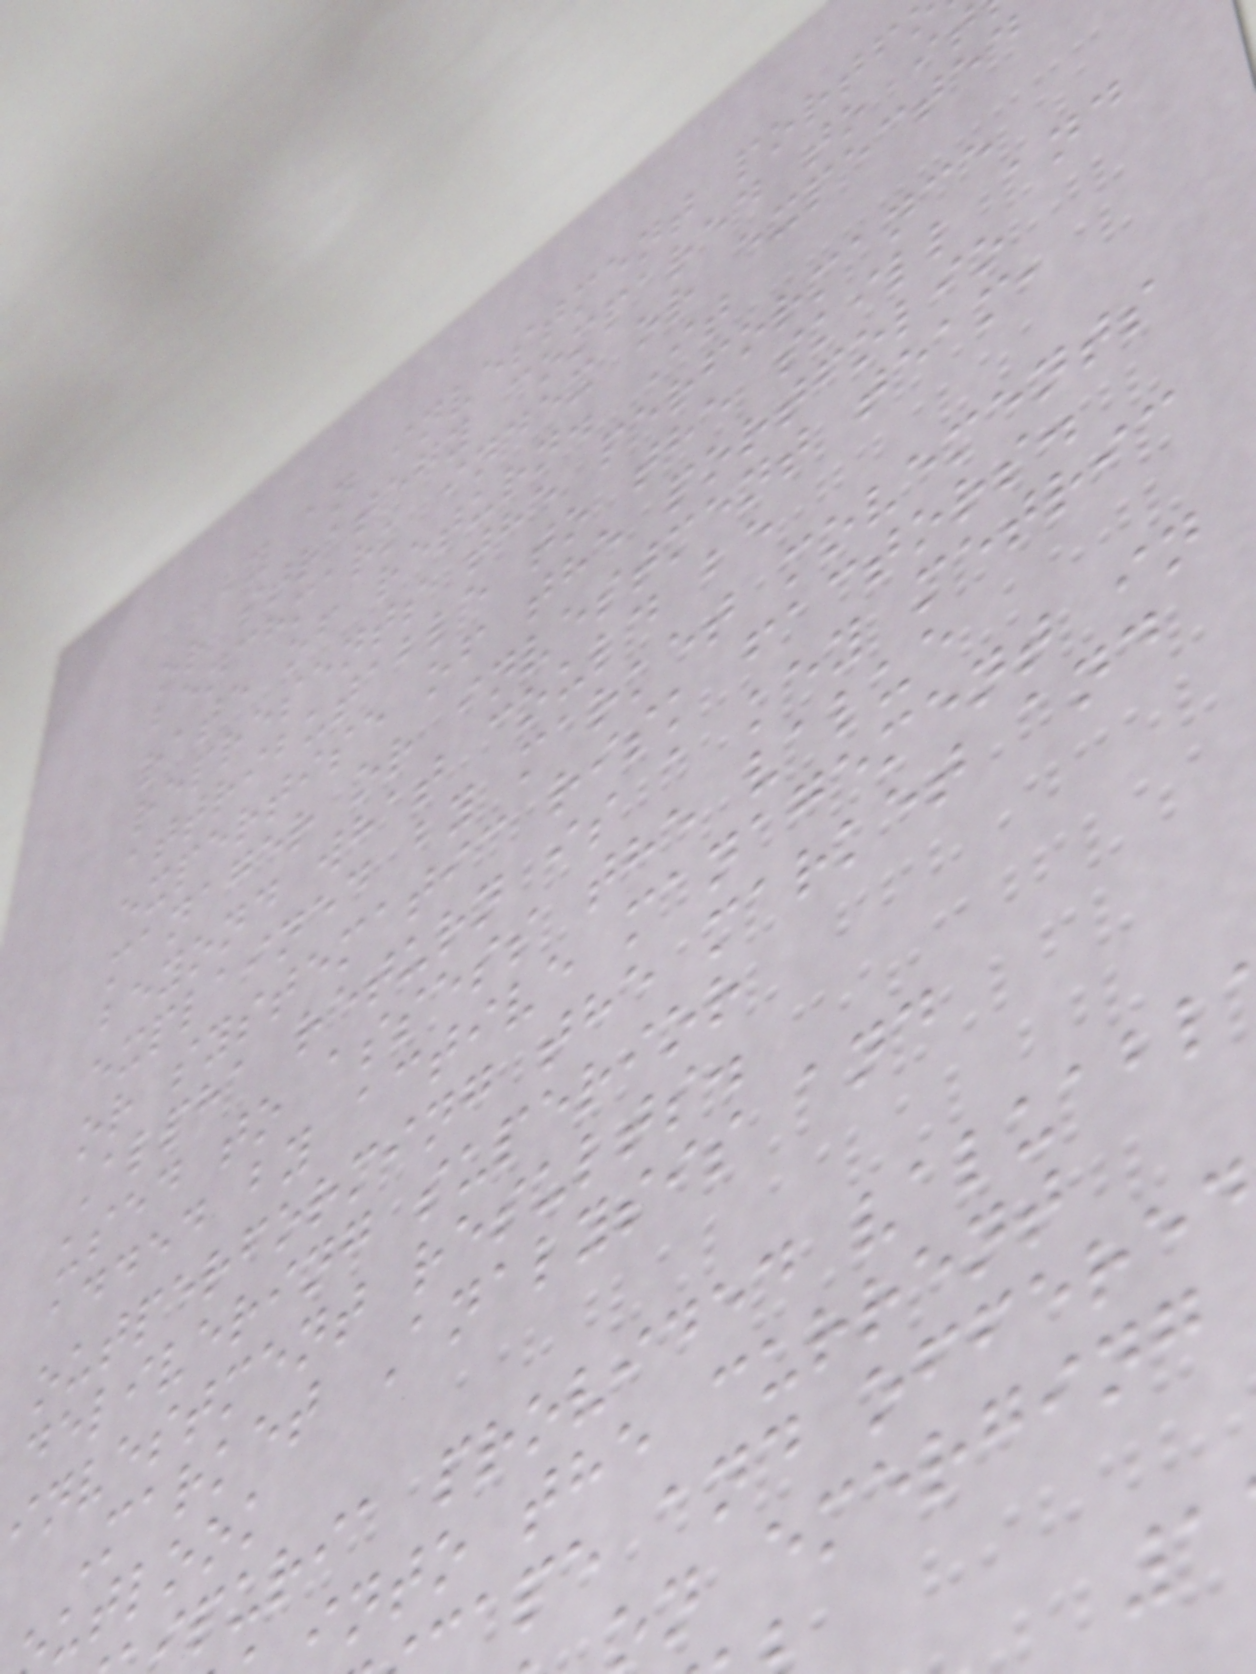by an investment portf
or strategy compared to it
benchmark index or expected
rate of return. It
represents the performance
attributable to the skill and
expertise of the portfolio
manager or investment team,
beyond what could be
explained by market movements
or systematic risk factors.
Alpha return is a key metric
used to assess the value
added by active management in
outperforming the market and
delivering superior
investment results.
Market Analysis and
utlook
puria provided valuabl
into the current
ape and offered
n emerging
